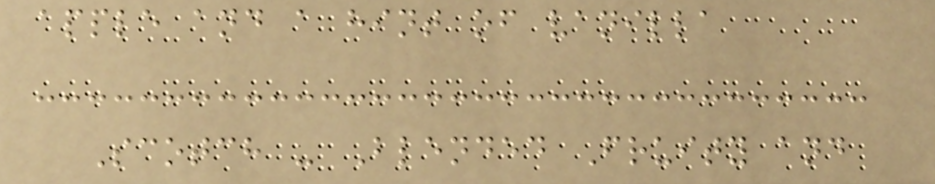apple and a hint of vanilla
Scotch - Blended Fruity and
